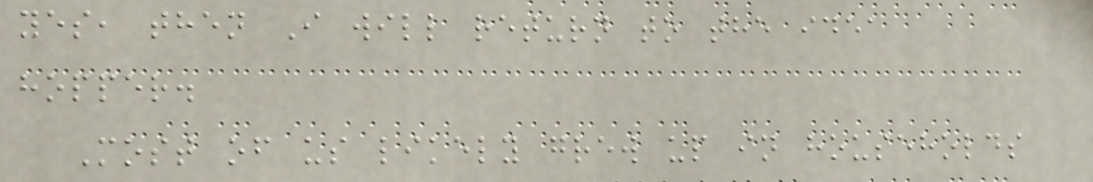yes, then I will return to the idea
hopper.
Most of us likely grew up in households
